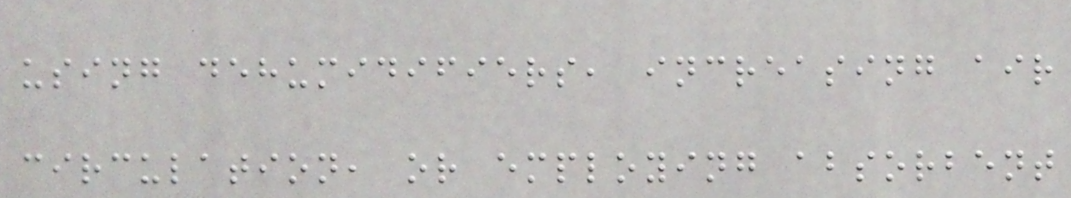using dehumidifiers, increasing air
circulation, or employing absorbent
